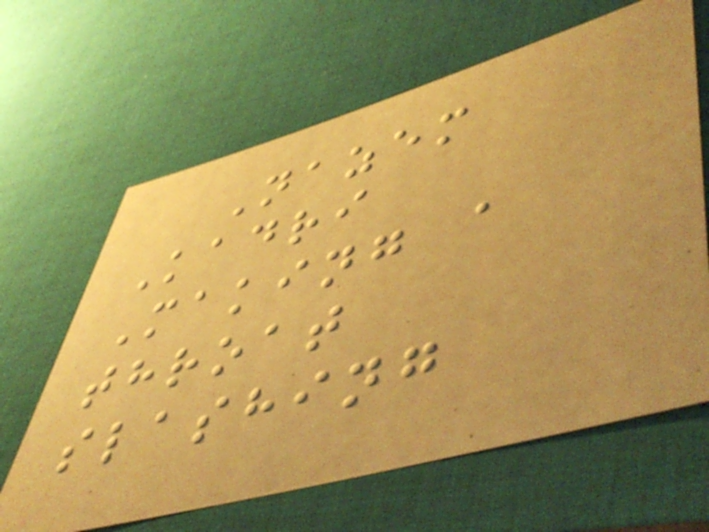Nazem
Kadri
Making a
throat
slashing
